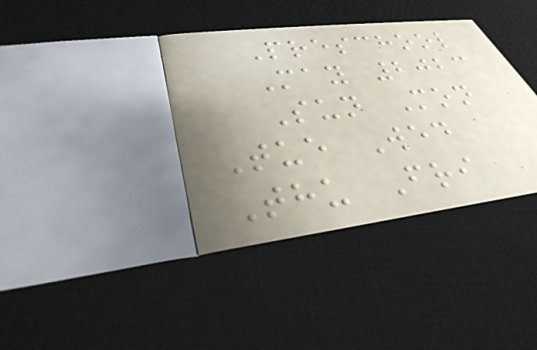Preschool
May 2023
Sun Mon
Tue Wed
Thu Fri
